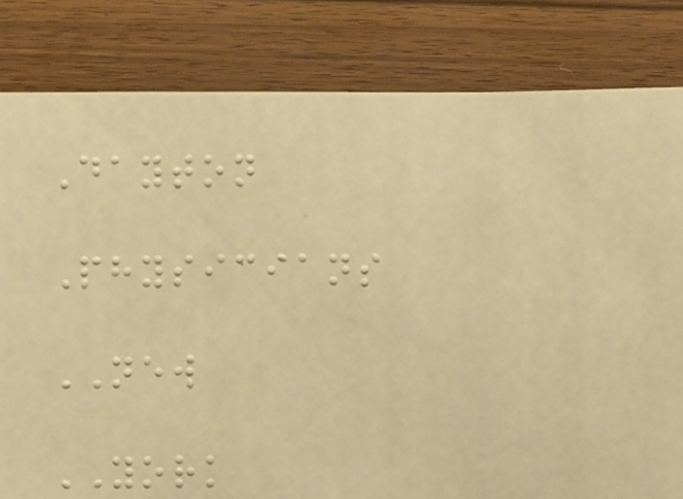Dayton
Physicians
NEW
YORK
